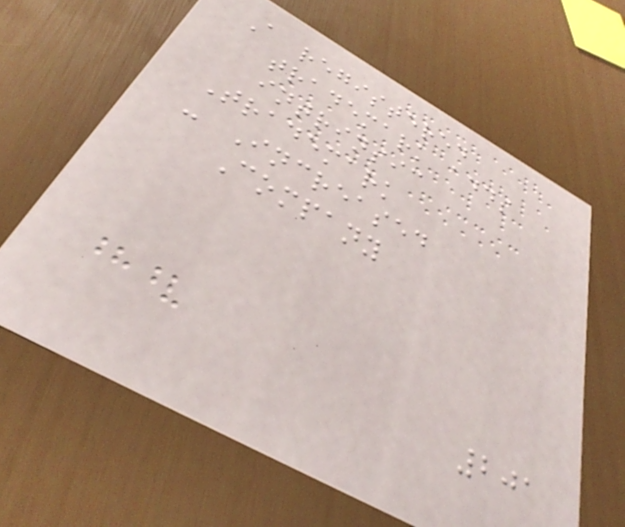A registered
trademark adds
intrinsic
Trademark
- Increased
Company
201
